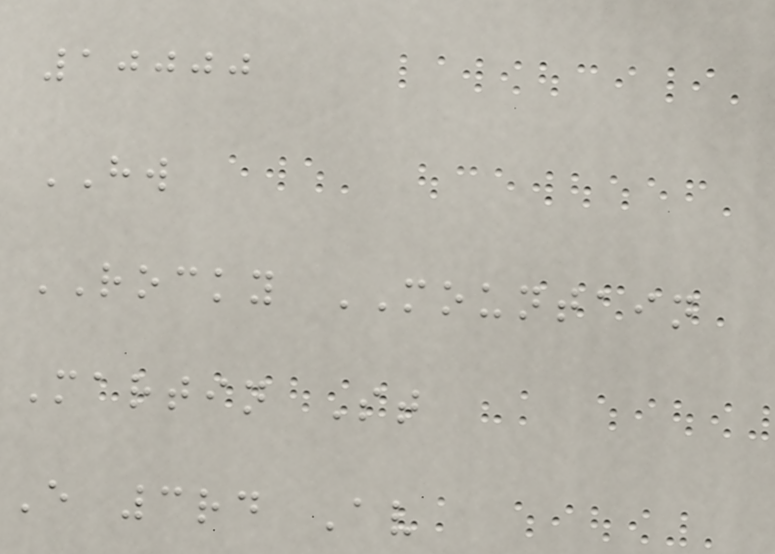10000
HW
ROCKY MOUNTAIN
Martin St
E 3rd Av
